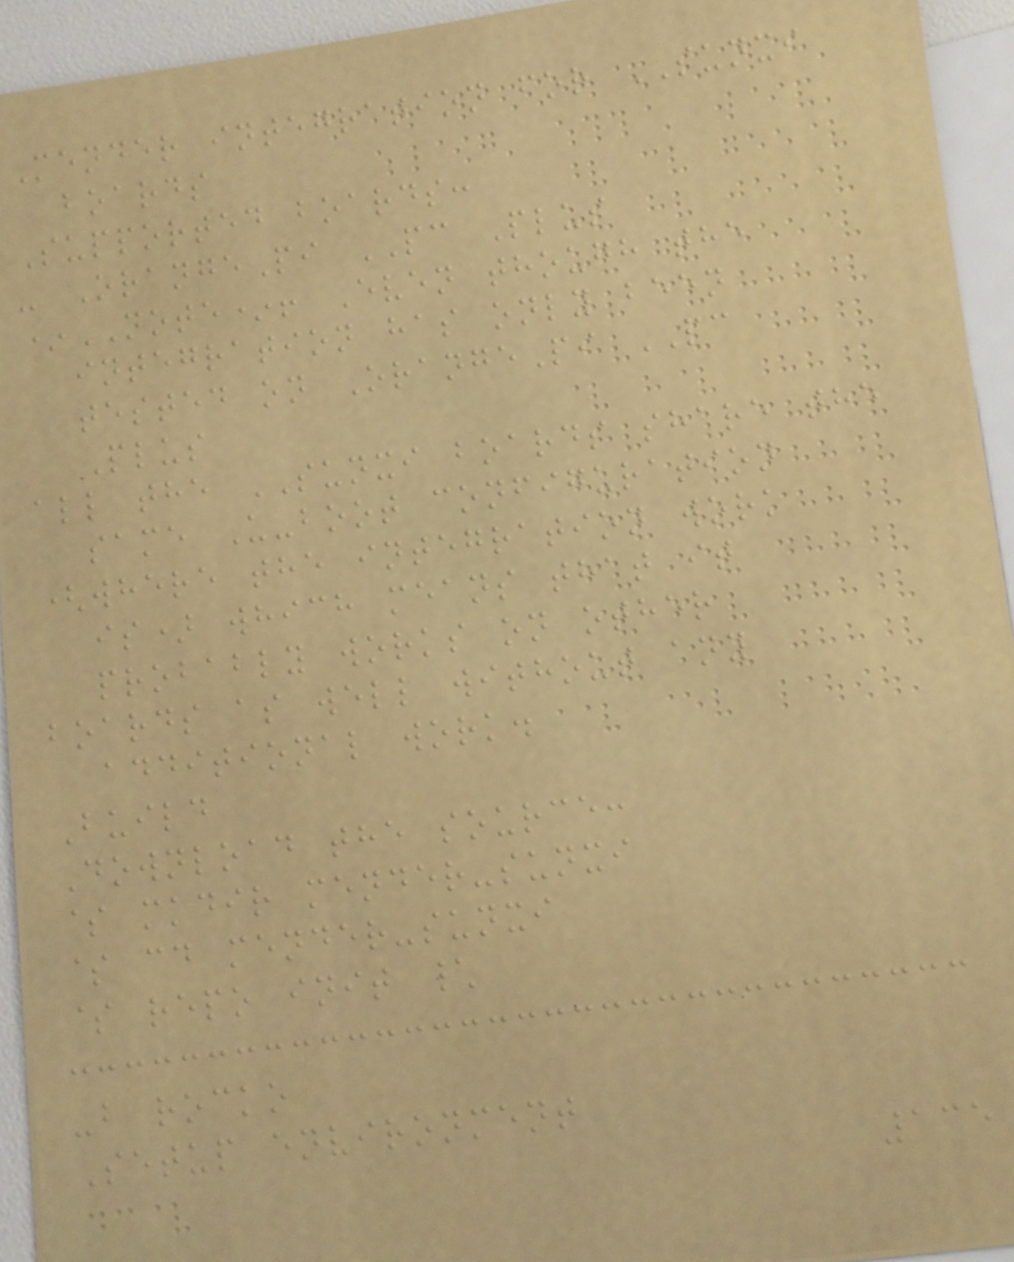Mender integration for SUNXI
boards
Supported boards:
- OrangePi PC Plus
*NOTE*! Even though the
integration has only been
tested on OrangePi PC
Plus
all the SUNXI boards share the
same U-boot configuration
(where the integration work
is) which means that it
probably works on other
boards as well without any
additional work.
Build
Download the source:
$ mkdir mender-sunxi
$ cd mender-sunxi
$ repo init \
-b rocko
Setup environment
135
